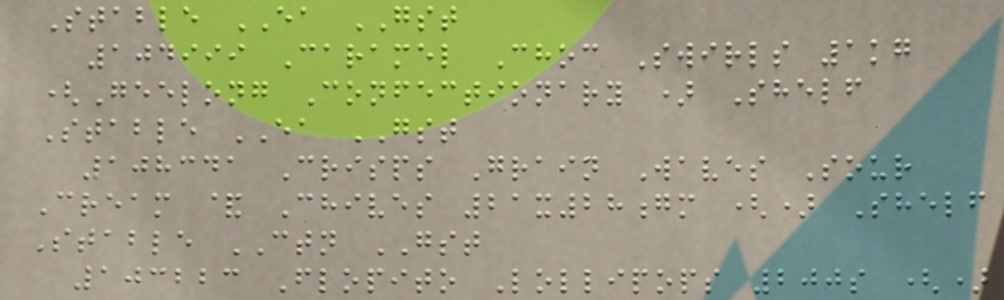Stable EA GST
104999 Caramel Choc Swirls 1kg
(Geelong Confectionary ) Shelf
Stable EA GST
108341 Crisps Grain Waves Sour
Cream & Chives 21x28gm () Shelf
Stable CTN GST
103223 Flopito Lollipops 200s ()
